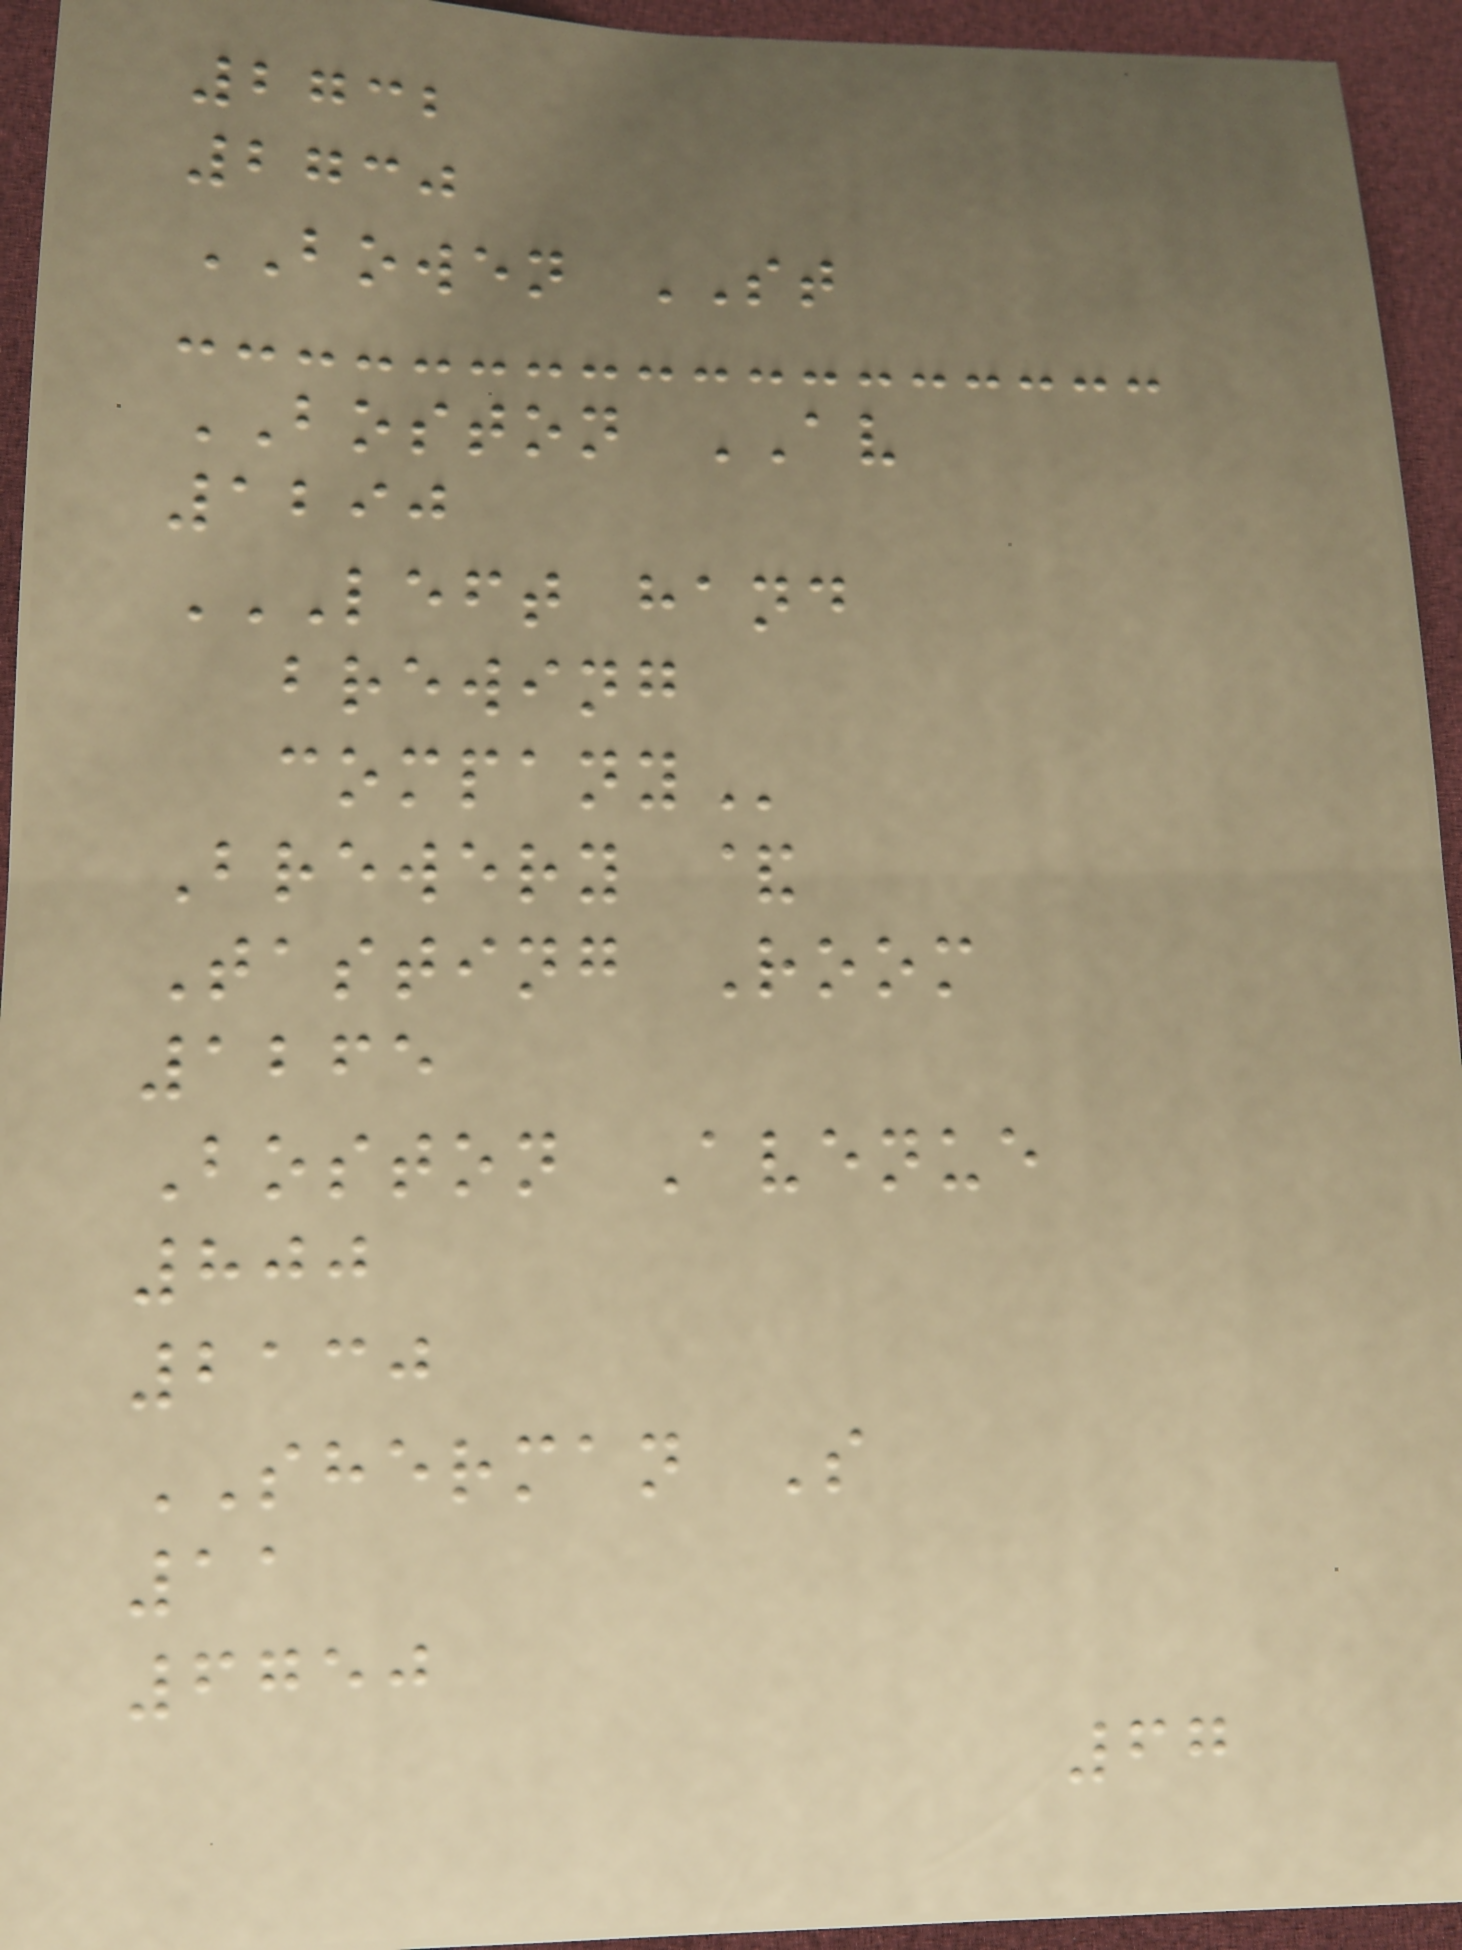2732
2730
BOWEN ST
BOSTON AV
1290
LEFT HAND
BREWING
COMPANY
Brewery &
Tasting Room
1265
Boston Avenue
800
2130
SHERMAN S
11
6750
67
